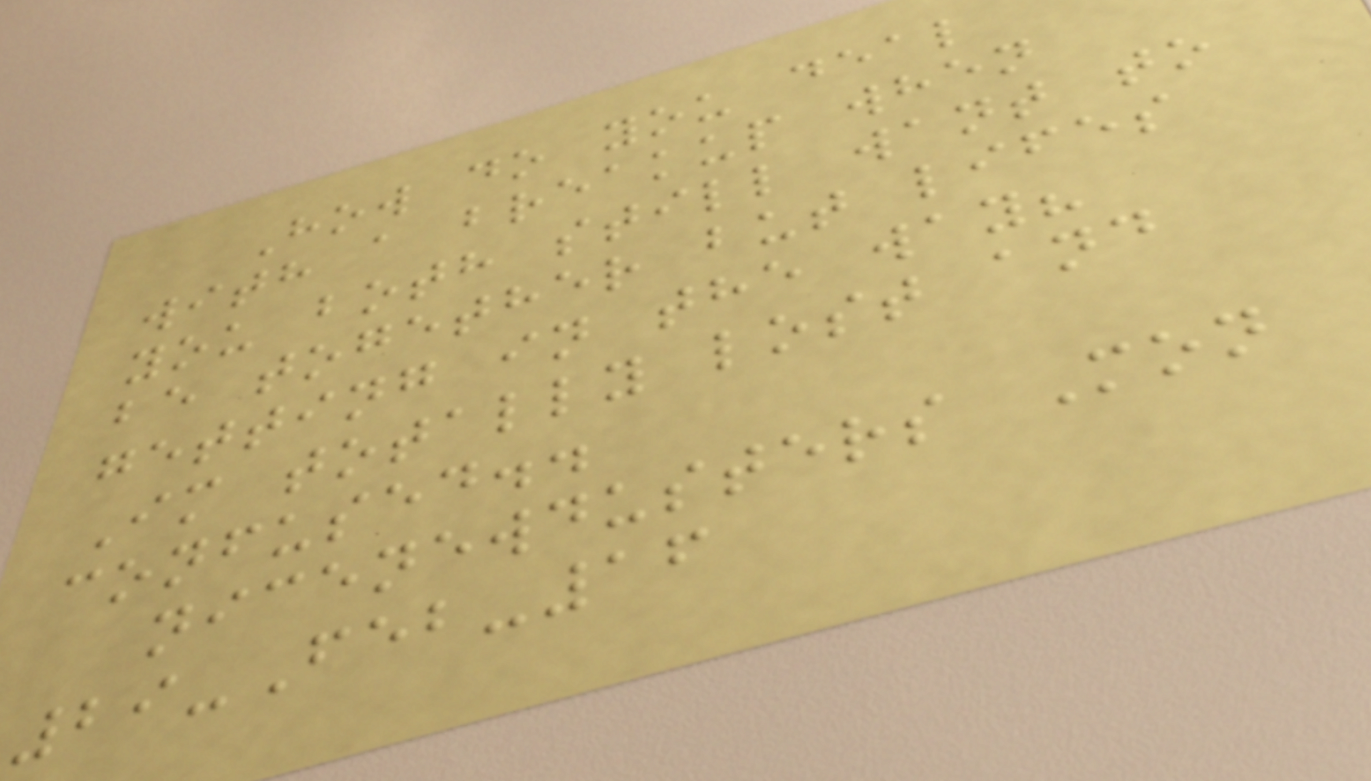How do you deal
with a breakup when
you both still want to
be together but lifes
getting in the way?
Im totally lost and
confused..
nicenewdusters Mon
29-Feb-16
